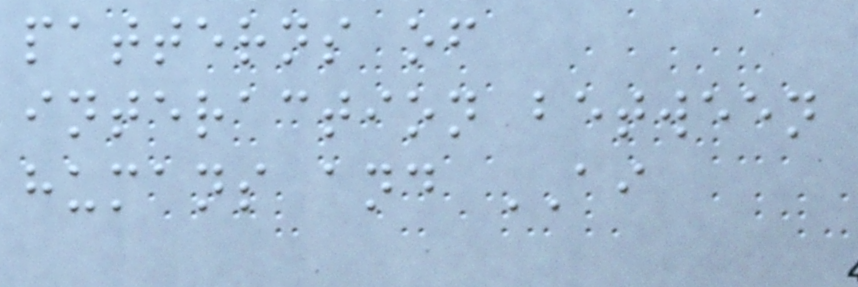patterns of
interaction between
humans and AI
